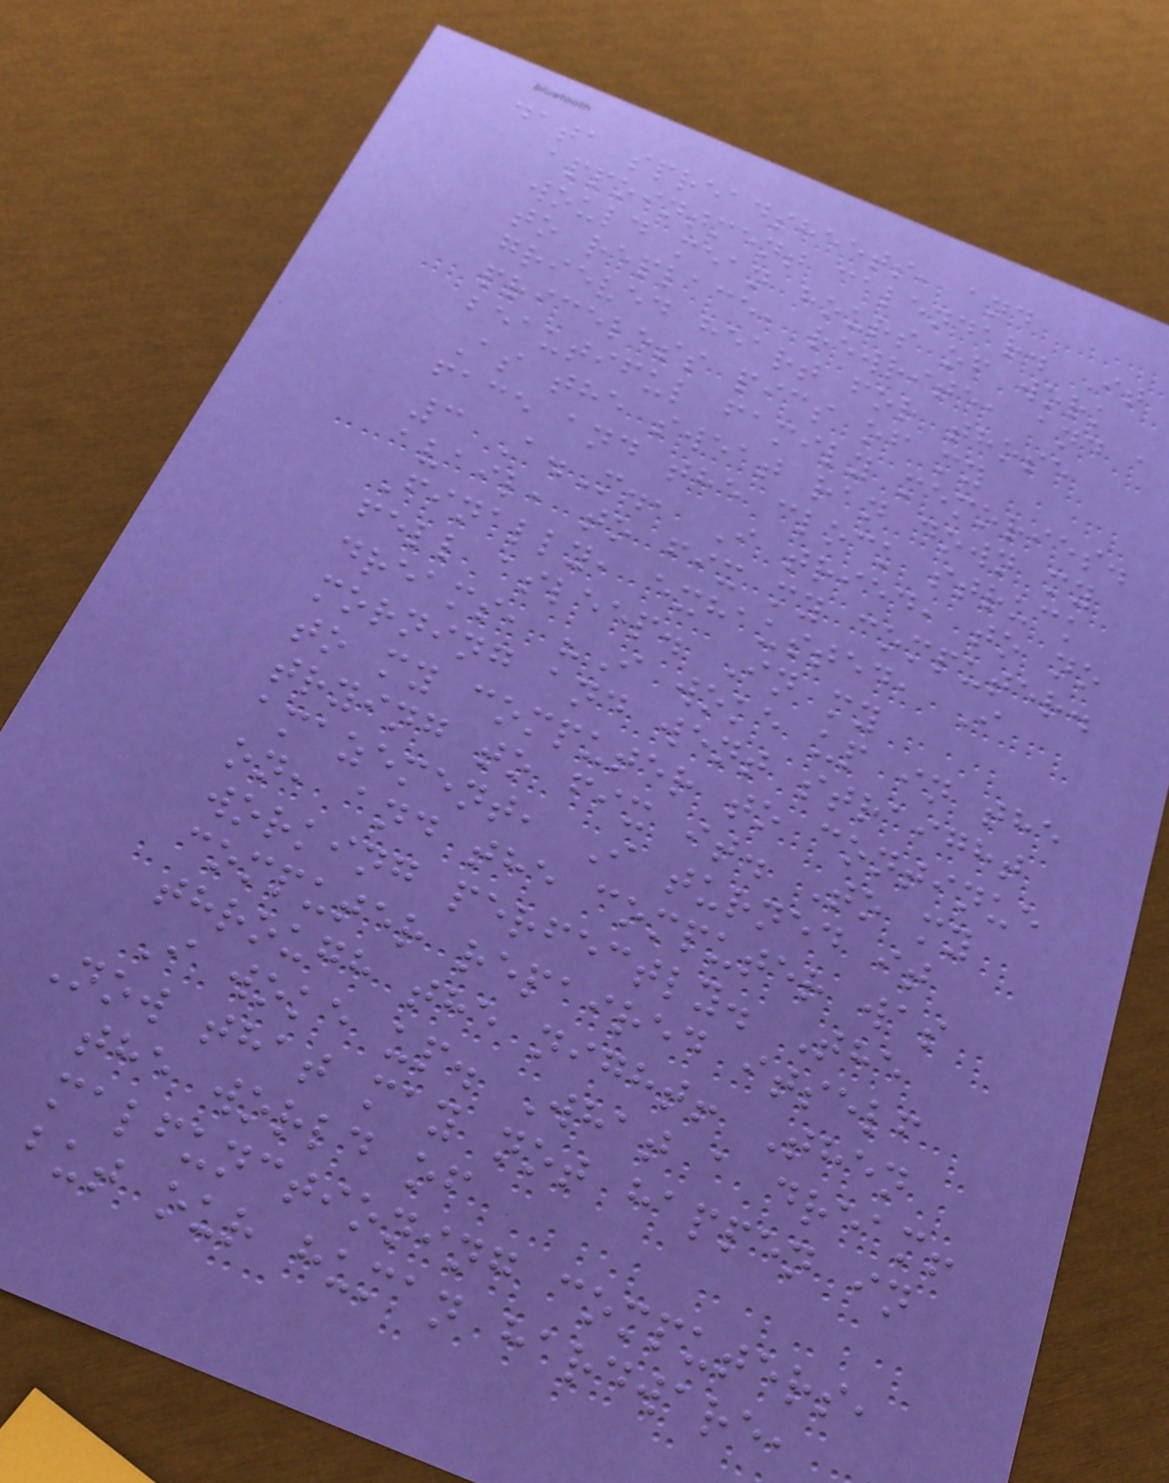data spreadsheets, and
appointment calendar. It
would mean hours of work
to replace, rewrite, and a
grieved heart for those
priceless pics of my
beautiful family memories.
As the sweat ran down my
face and the clock struck
3 A.M., I tried, to no
avail, to fix my computer.
Finally, exhausted, I
fell asleep. In my
dreams, "I woke up in the
morning and went straight
to my computer to continue
trying to fix it. To my
amazement, I turned it
on, and the computer was
working perfectly. The
computer repaired itself
through the night! Then
I woke up. What a dream!
Now that may not happen in
the world of
malfunctioning computers,
but our human hardware,
